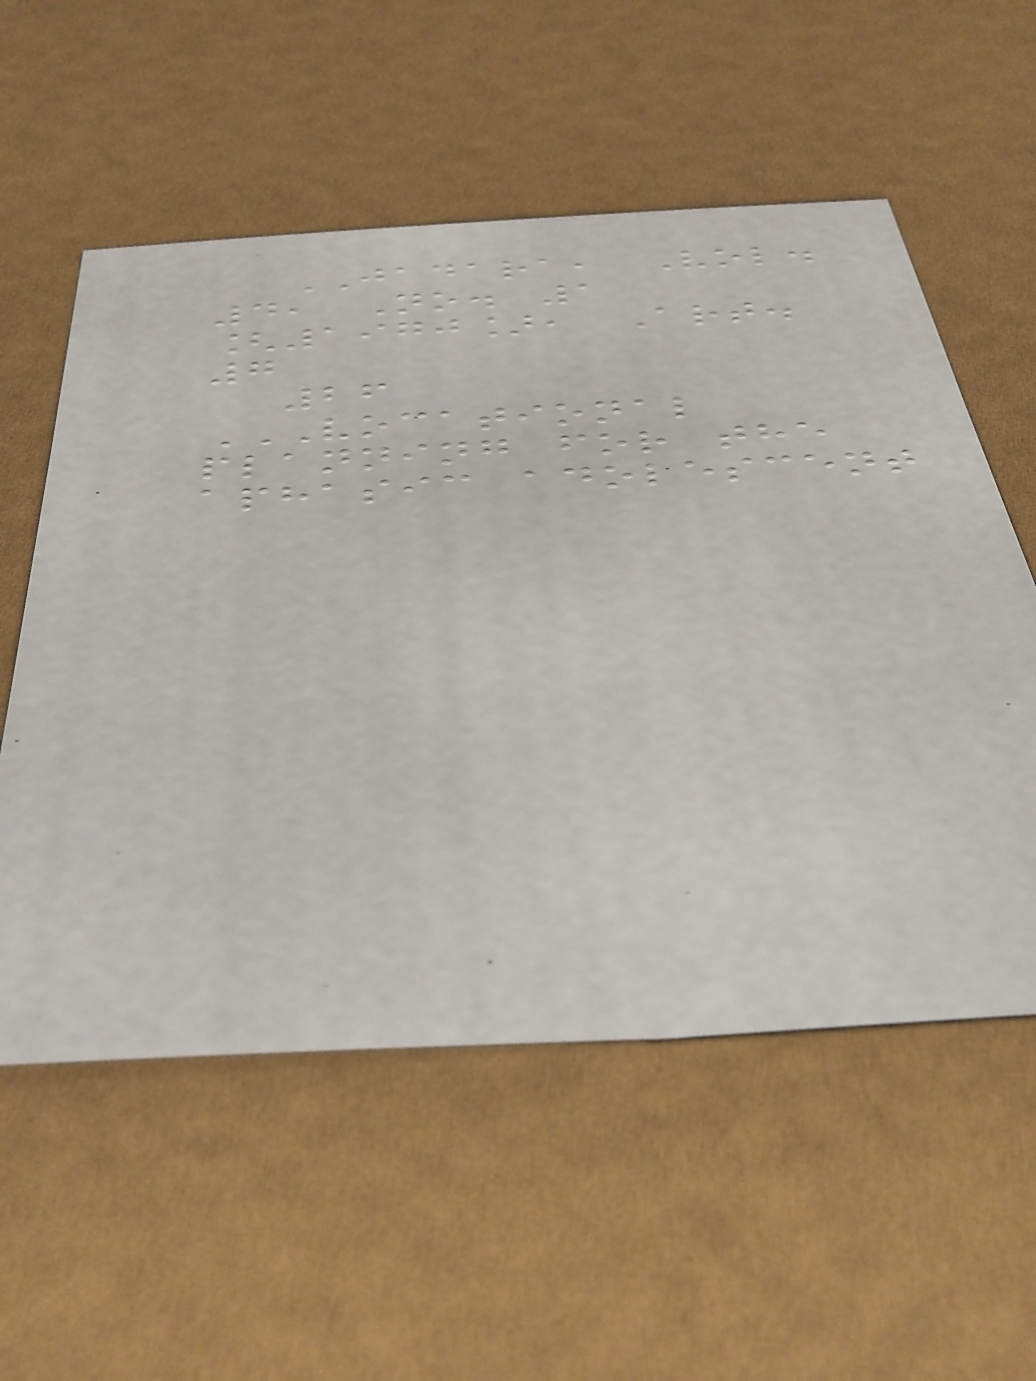JADARA, Vol.
4, No. 1
[1970], Art.
7
26
VOCATIONAL
PLANNING FOR THE
APHASIC ADOLESCENT
